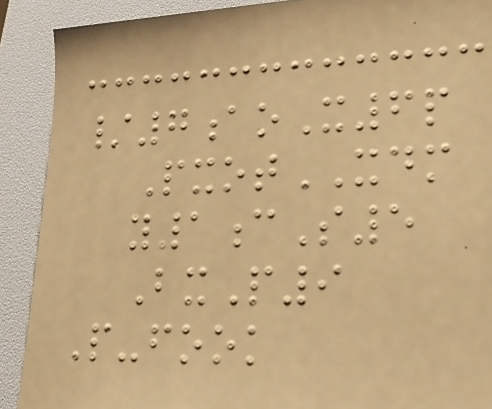/7aoX6p
PxotXDM
y1cS5
BxP9
P-fook
